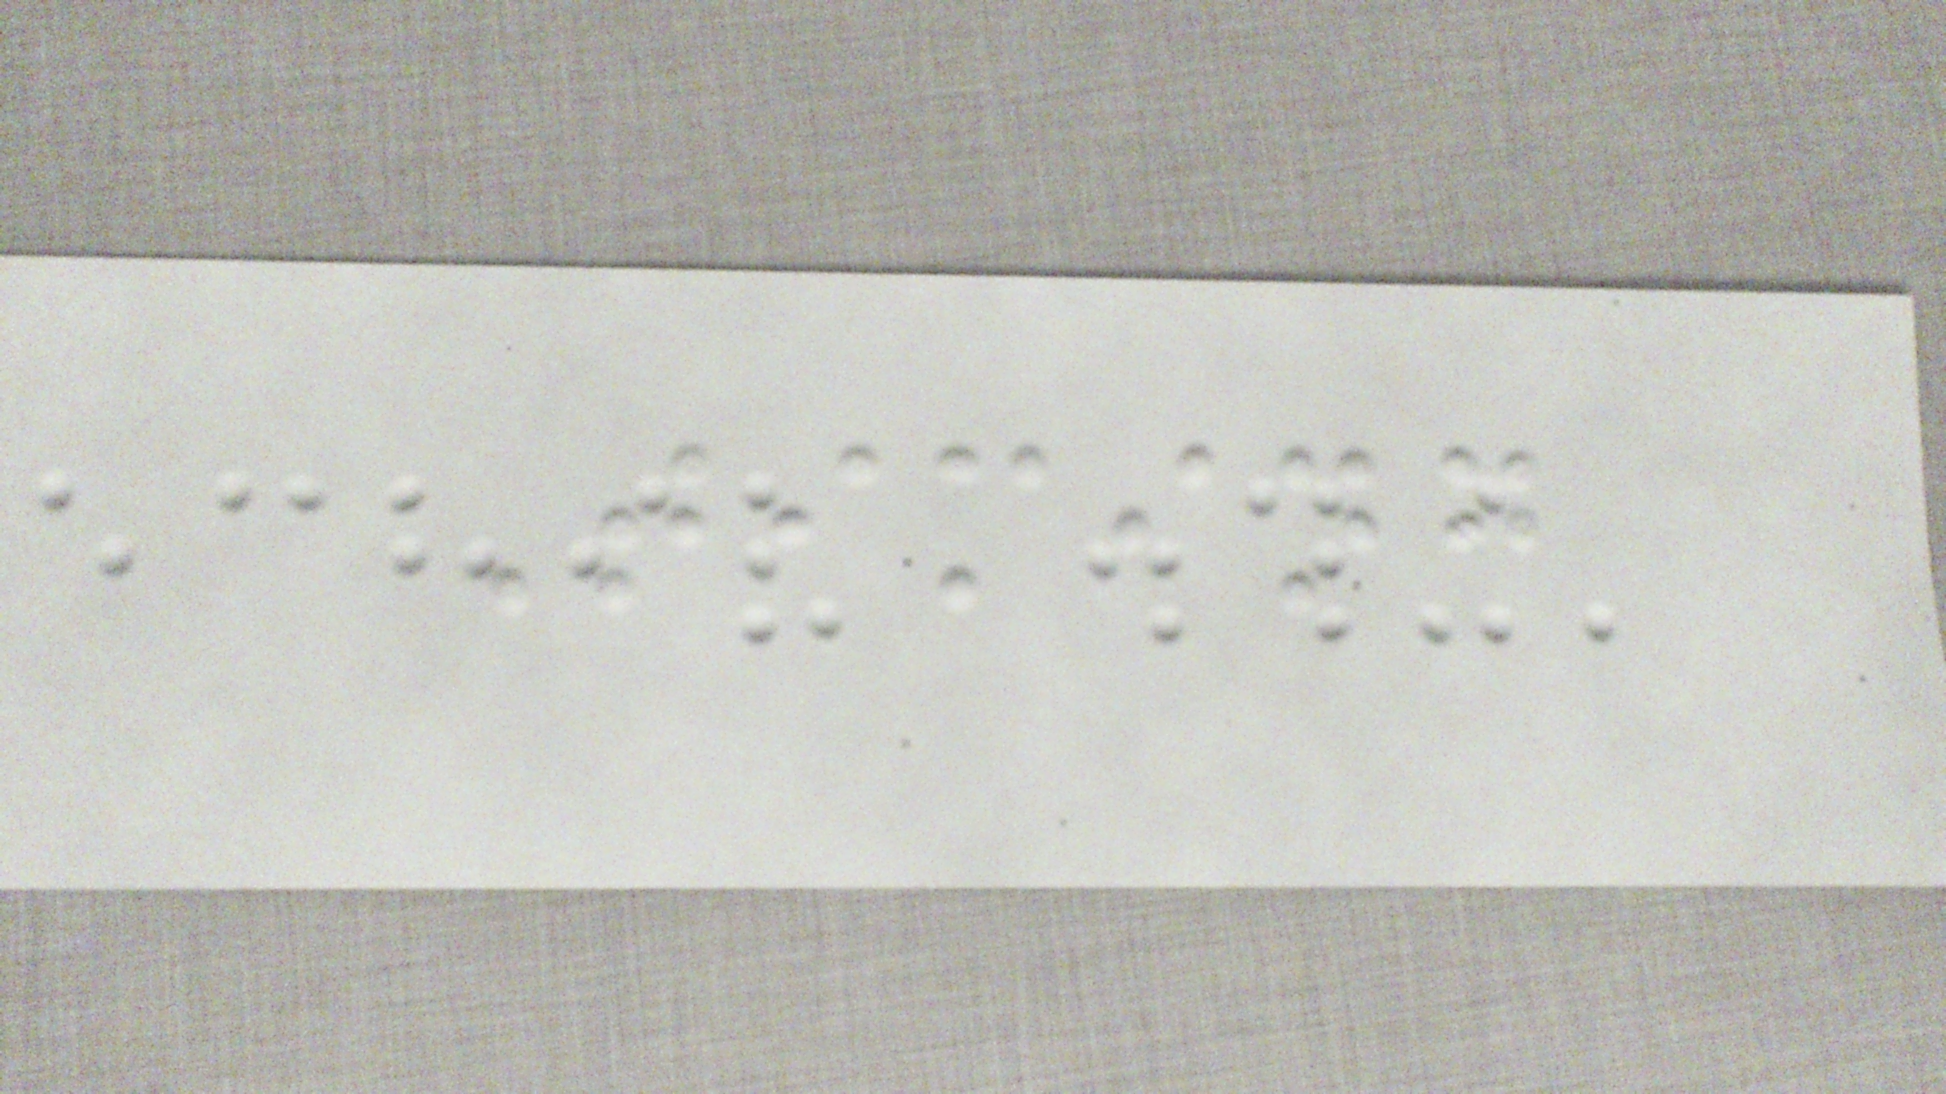Timing
